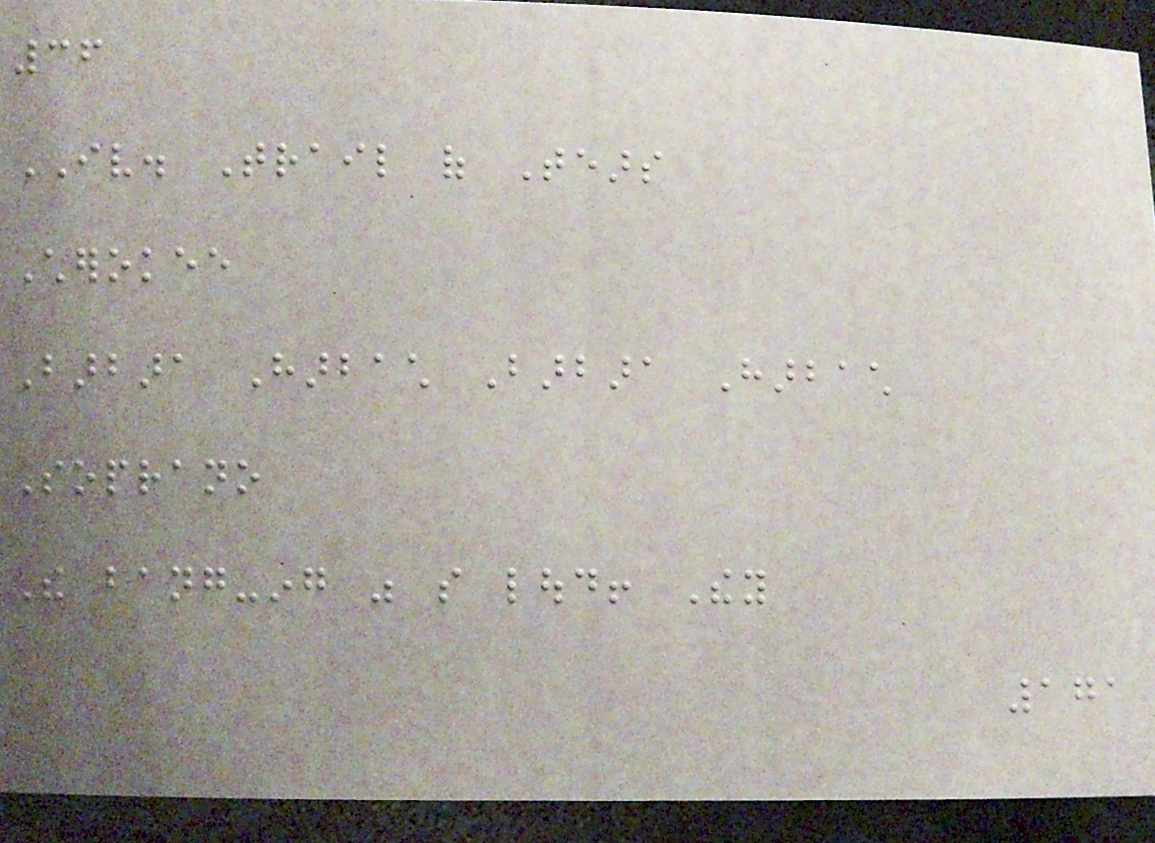36
IV. Trail of Tears
Cherokee
Barbara Harbach Barbara Harbach
Soprano
The bang-ing was so loud! They
171
